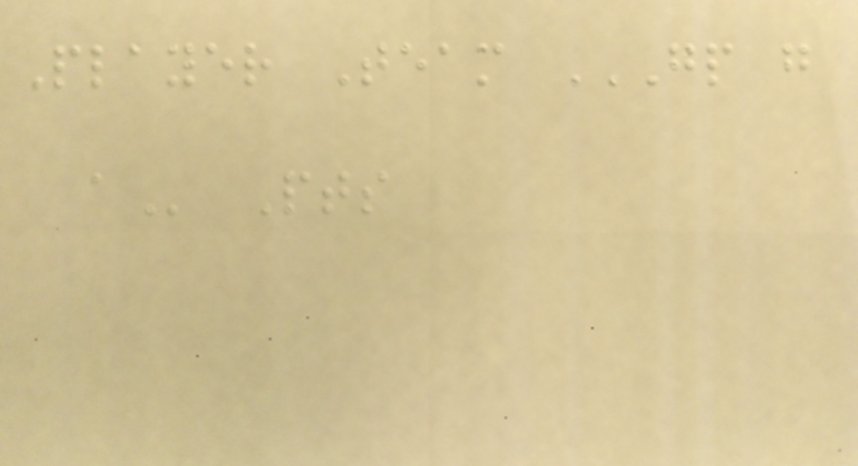Player Team GP G
A Pts
